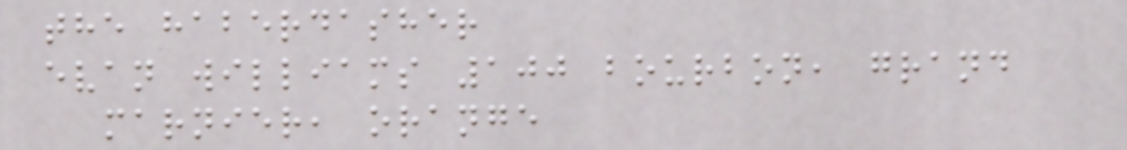the haberdasher
evan williams 100 bourbon, grand
marnier, orange
